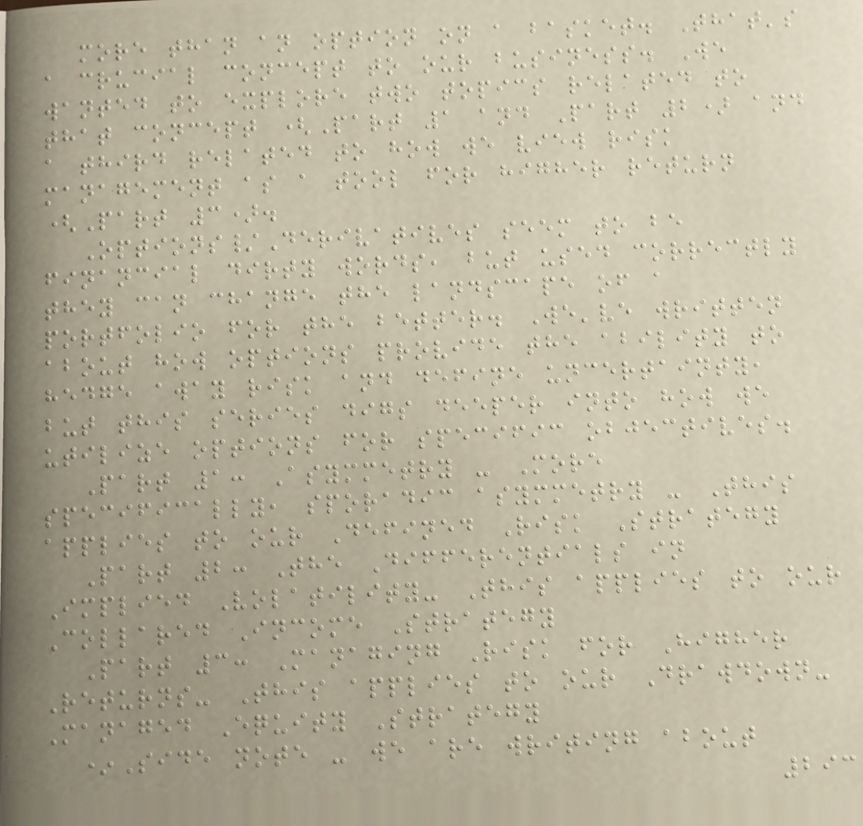more than an option on a basket. That's
a crucial concept to our business. We
wanted to explore two topics related to
that concept (Part 1 and Part 2) and
a third related to how we view risk
management as a tool for higher return
(Part 3).
Options/Derivatives seem to be
financial dirty words, but used correctly
they can change the landscape of a
portfolio for the better. We've written
about how options provide the ability to
hedge away risk and define uncertainty,
but this series digs deeper into how we
utilize options for specific objectives.
Part 1: Asymmetry - More
specifically, sporadic asymmetry - This
applies to our Defined Risk Strategy
Part 2: The Differentials in
Implied Volatility- This applies to our
Collared Income Strategy
Part 3: Managing Risk for Higher
Returns- This applies to our Drawdown-
Managed Equity Strategy
*Side note - we are writing about
293
